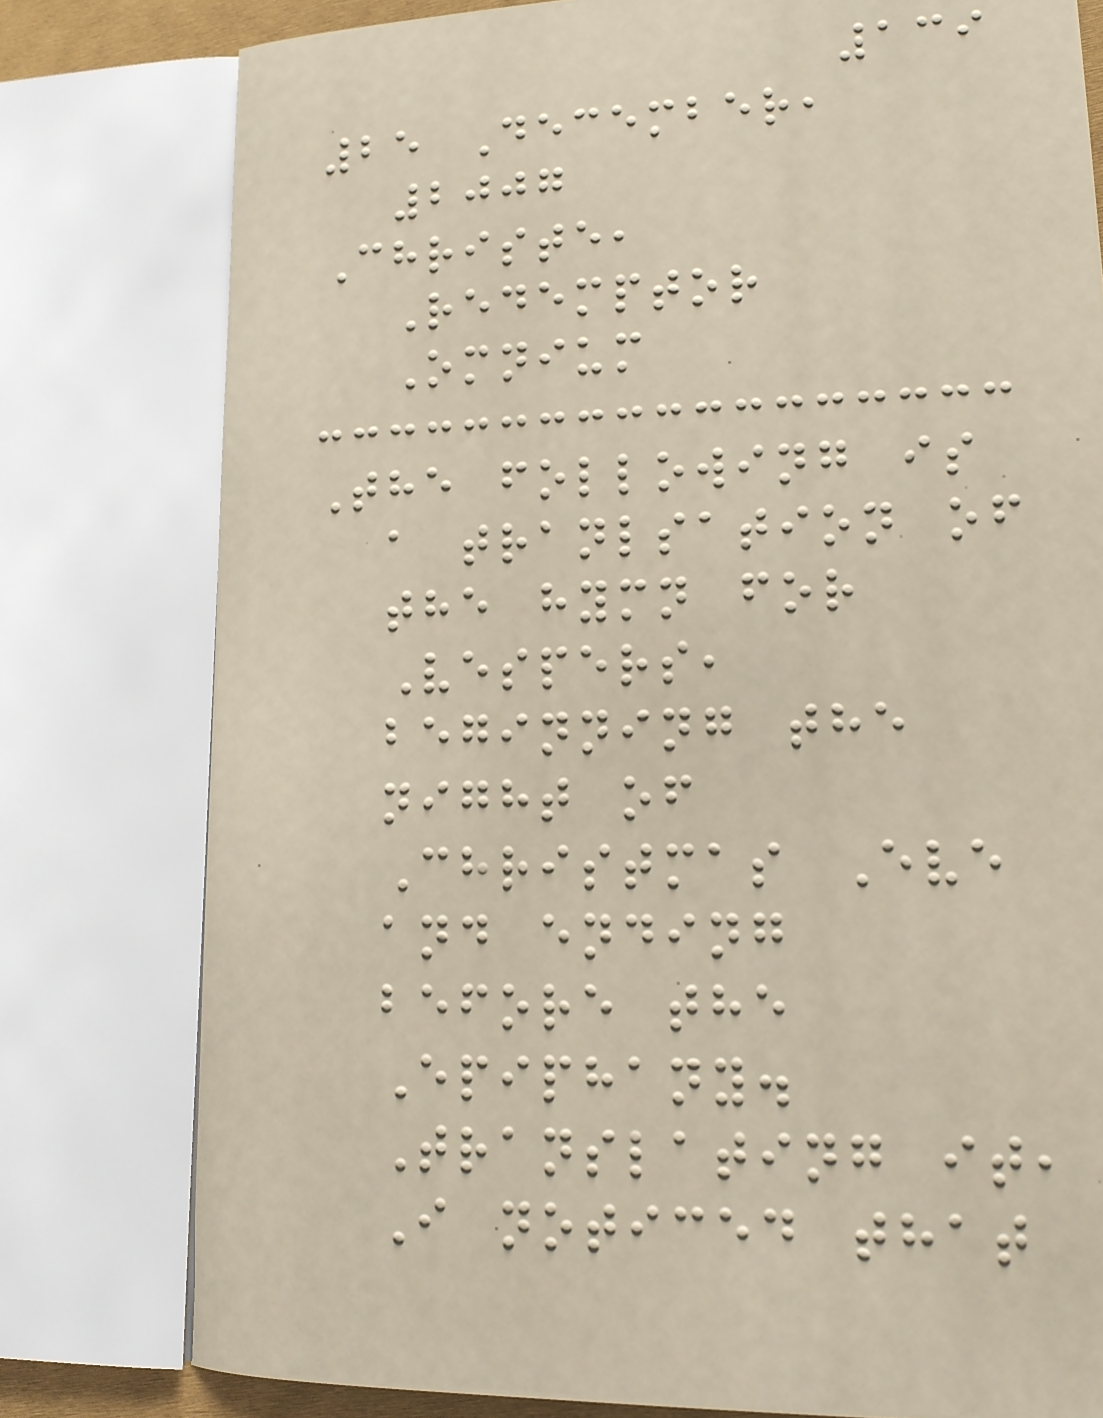139
25 December,
2007
Christe,
Redemptor
Omnium
The following is
a tranlsation of
the hymn for
Vespers,
beginning the
night of
Christmas Eve
and ending
before the
Epiphany.
Translating it,
I noticed that
